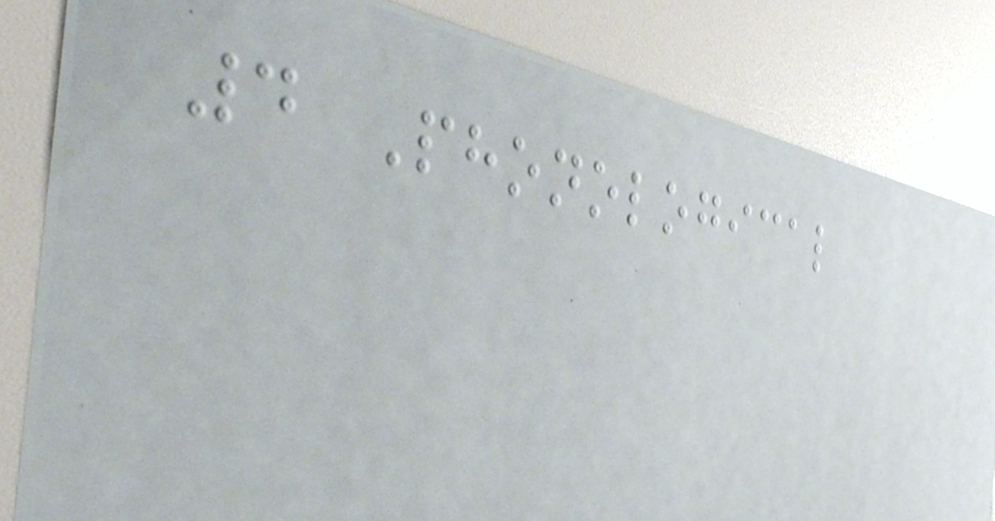4 Phonological
